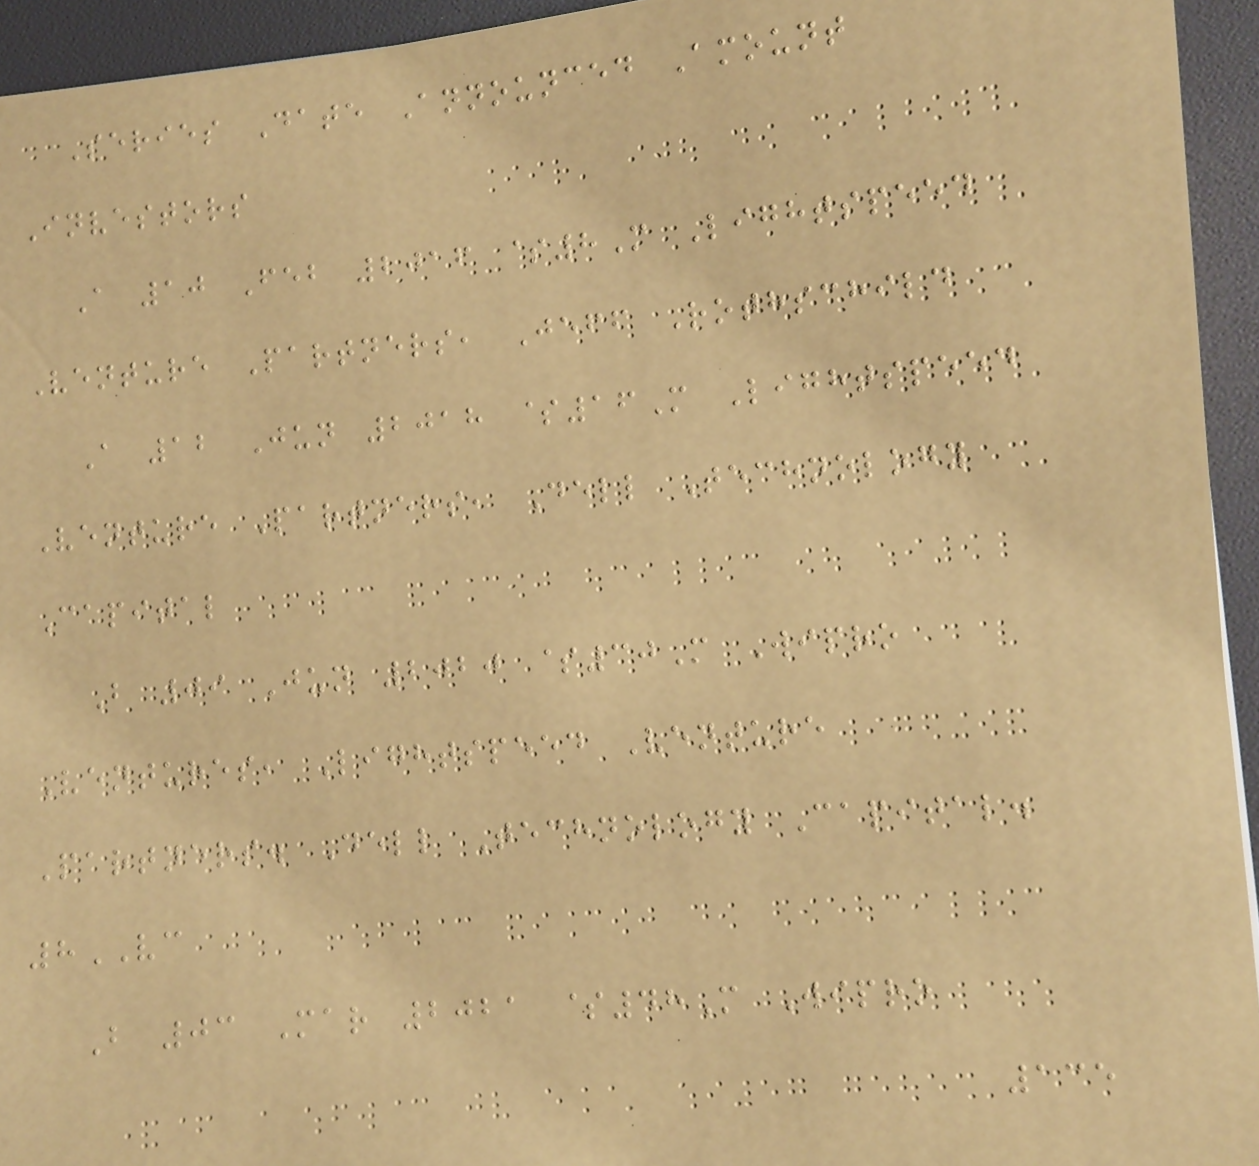Series Date Announced Amount
Investors
A 10 Feb 2016 $8M Lightspeed
Venture Partners, Jeff Rothschild
A 12 Jun 2018 $16M Lightspeed
Venture Partners, Dell Technology
Capital
B 09 Jun 2020 $30M Wipro
Ventures, Lightspeed Venture
Partners. Dell Technology Capital.
8VC
B 03 Mar 2021 $48M Wipro
135
